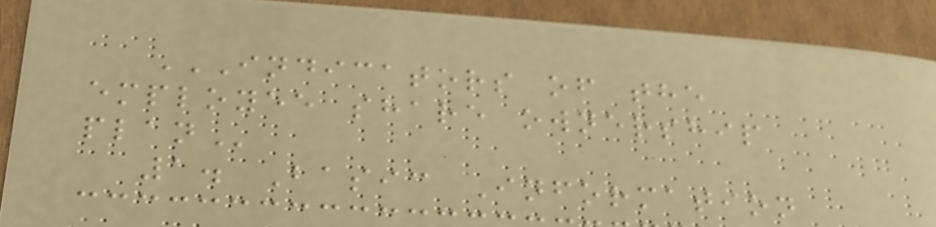INDICATORS OF THE
EMPLOYEE SHARE OWNERSHIP
PLAN
1. Basic Information
